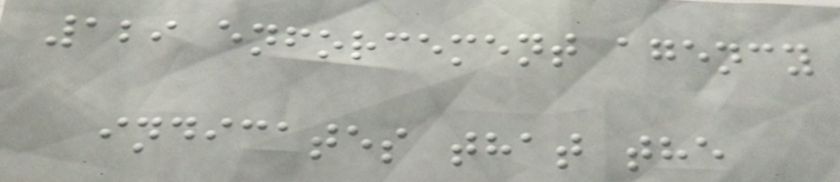129 enforcement agency
indicates that the
